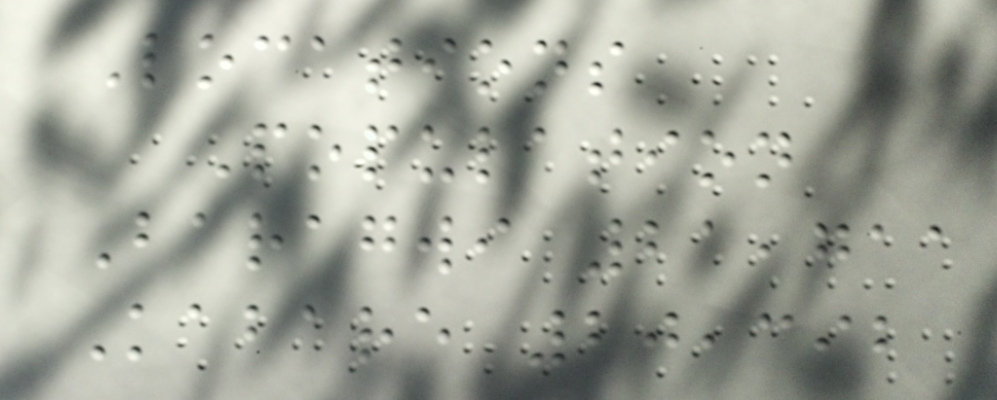Locations
Population
Baragwi 21,711
Kabare 20,392
